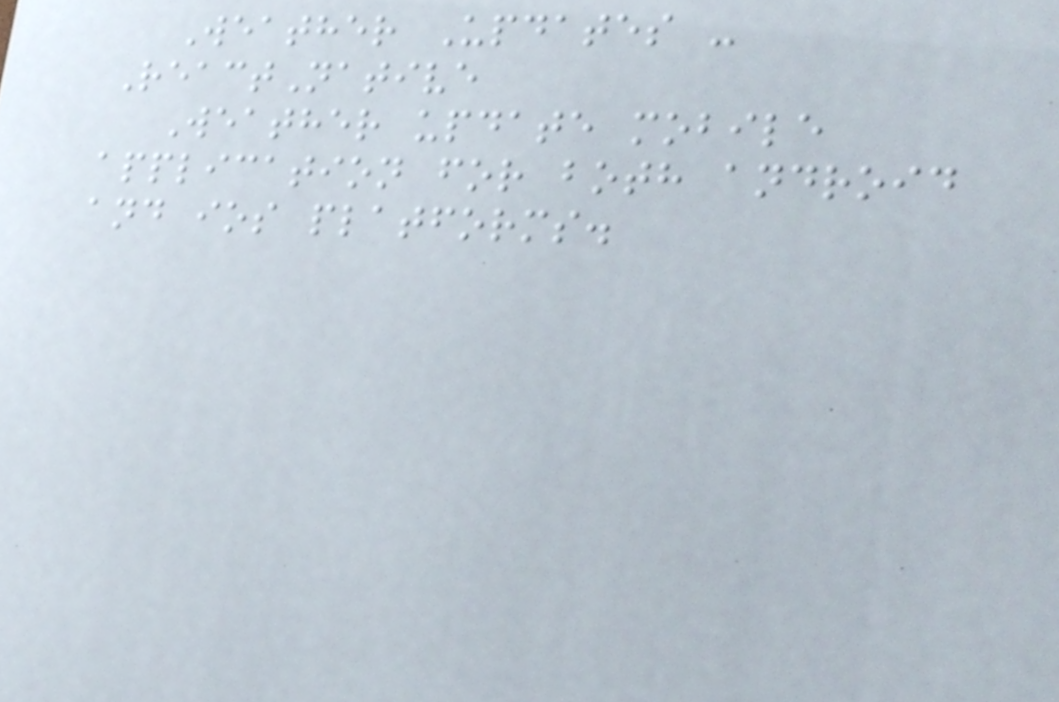Weather Updates -
ReactNative
Weather update mobile
application for both android
and ios platforms.
